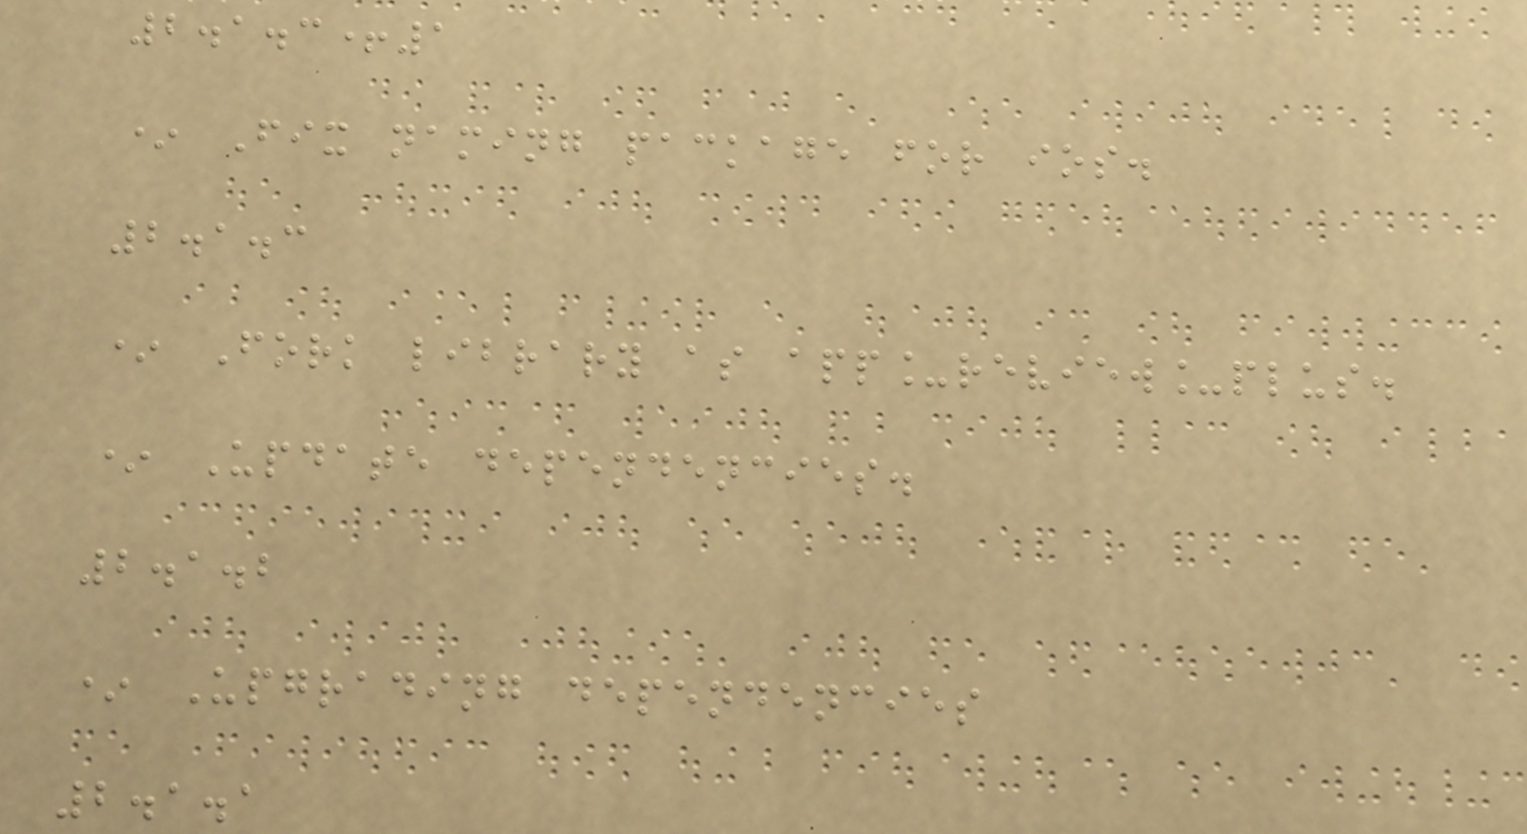2.1.3+1
* Fix naming package for ios.
2.1.3
* Fork library as app_review_plus.
* Update dependencies.
2.1.2
* Upgrading dependencies
2.1.1
